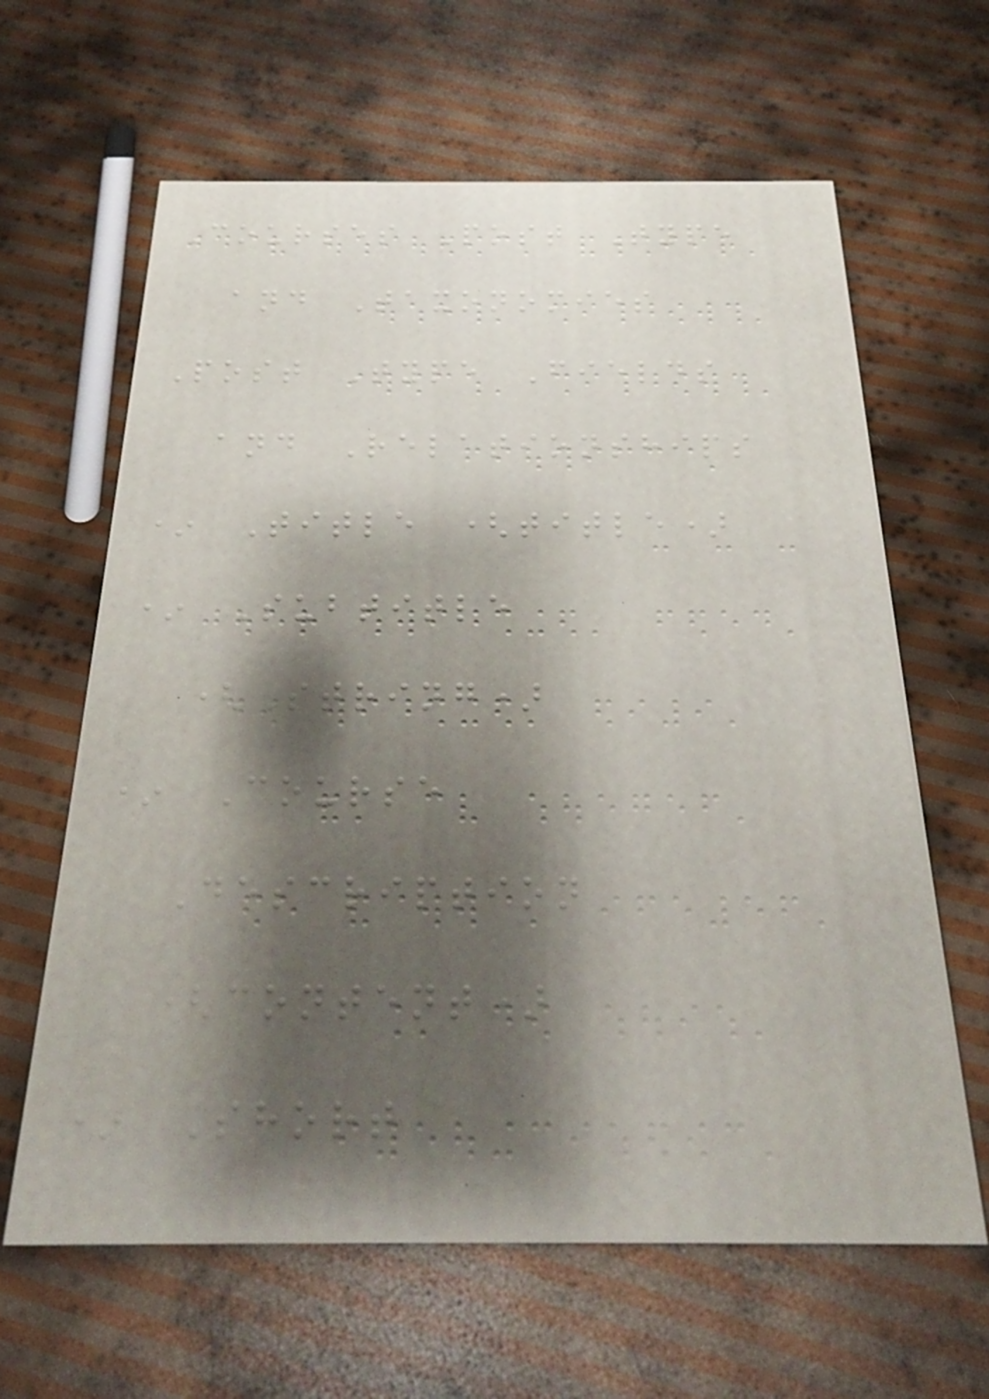Courses Post Type
and Taxonomies
Post Type Fields
and Relationships
* Title (title)
* Subtitle
(String)
* Course
Description
(content)
* Short
